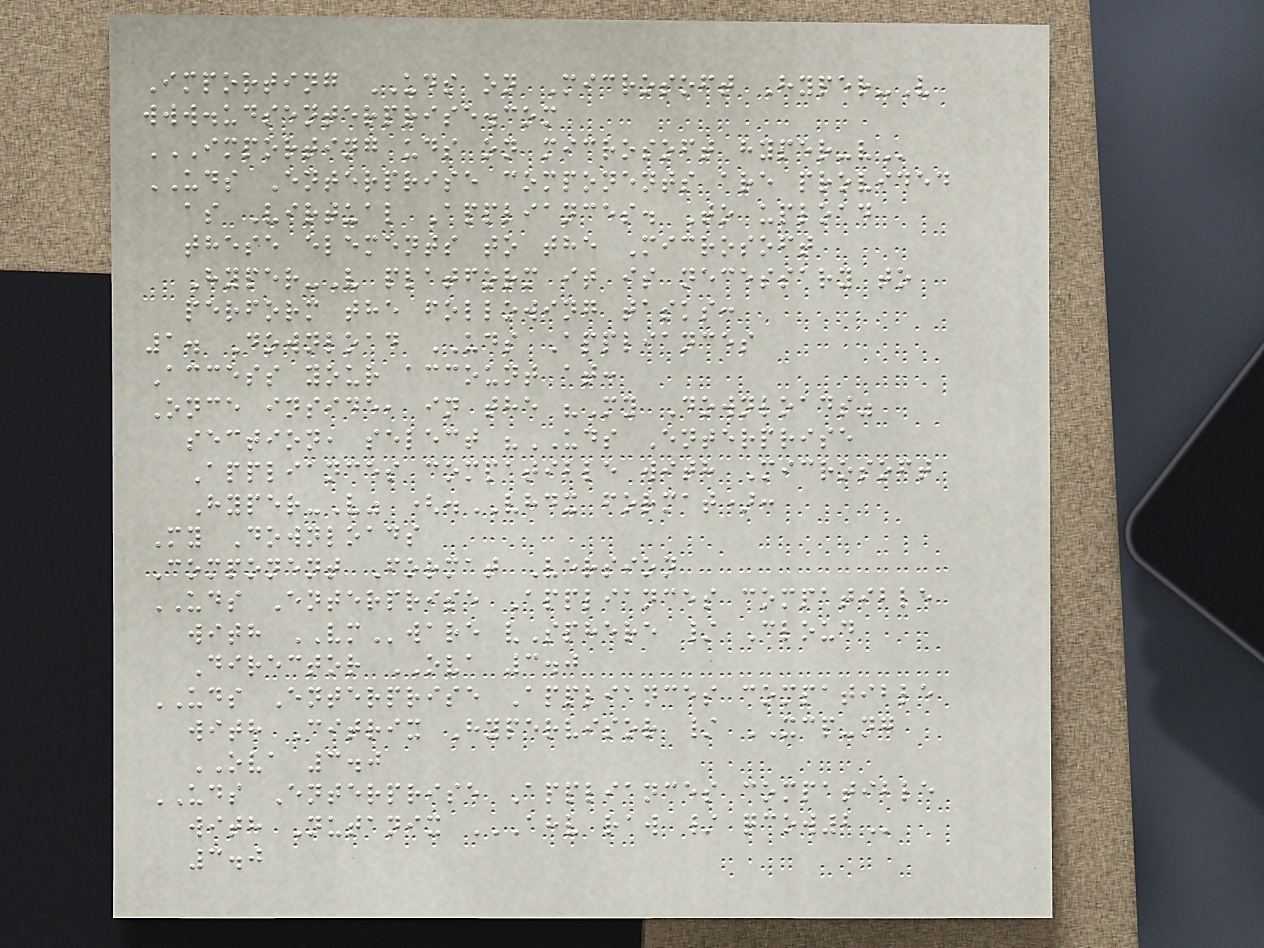Importing UDS on Microsoft Hyper-V
www.udsenterprise.com
IMPORTING UDS ON MICROSOFT HYPER-V
UDS Enterprise components are provided
as Virtual Appliances. To upload
these elements to the Microsoft
Hyper-V platform it is necessary to
perform the following tasks:
1. Download UDS Appliances
Access your account at:
Once inside, in the "My Downloads"
section, select "UDS Enterprise
Appliances compatible with Microsoft
Hyper-V" (.VHDX format):
My Downloads
Component Format Version
UDS Enterprise Appliances compatible
with VMware vSphere / Cloud
Director OVA 3.0
UDS Enterprise Appliances compatible
with Citrix Hypervisor / XCP-ng
OVA 3.0
UDS Enterprise Appliances compatible
with Nutanix AHV RAW / QCOW2
3.0
